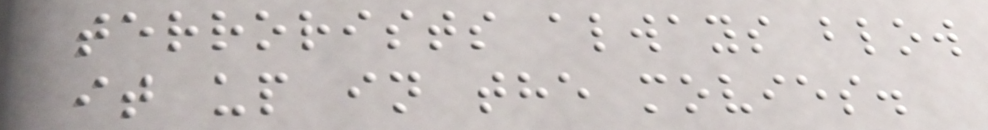terrorists always blow
it up in the movies.
